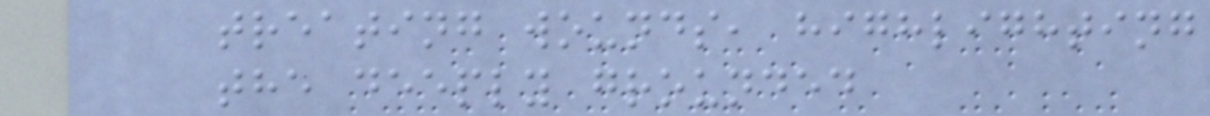treating wounds, highlighting
the deeply grounded
